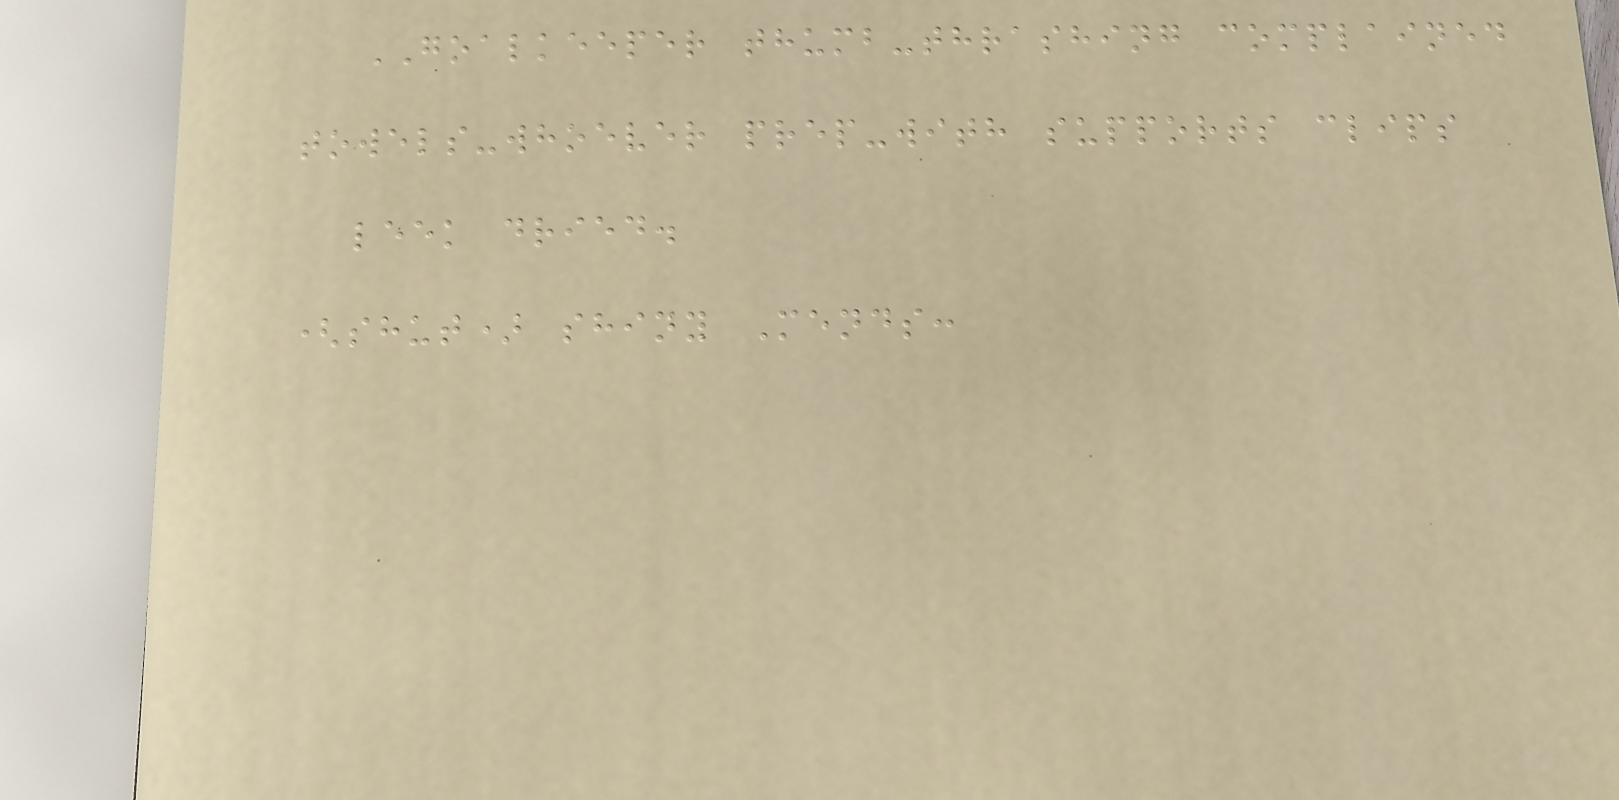GOALKEEPER thumb-thrashing complained
towels-whoever prep-with supports clips
leek dried.
(shut) shiny Mends:
